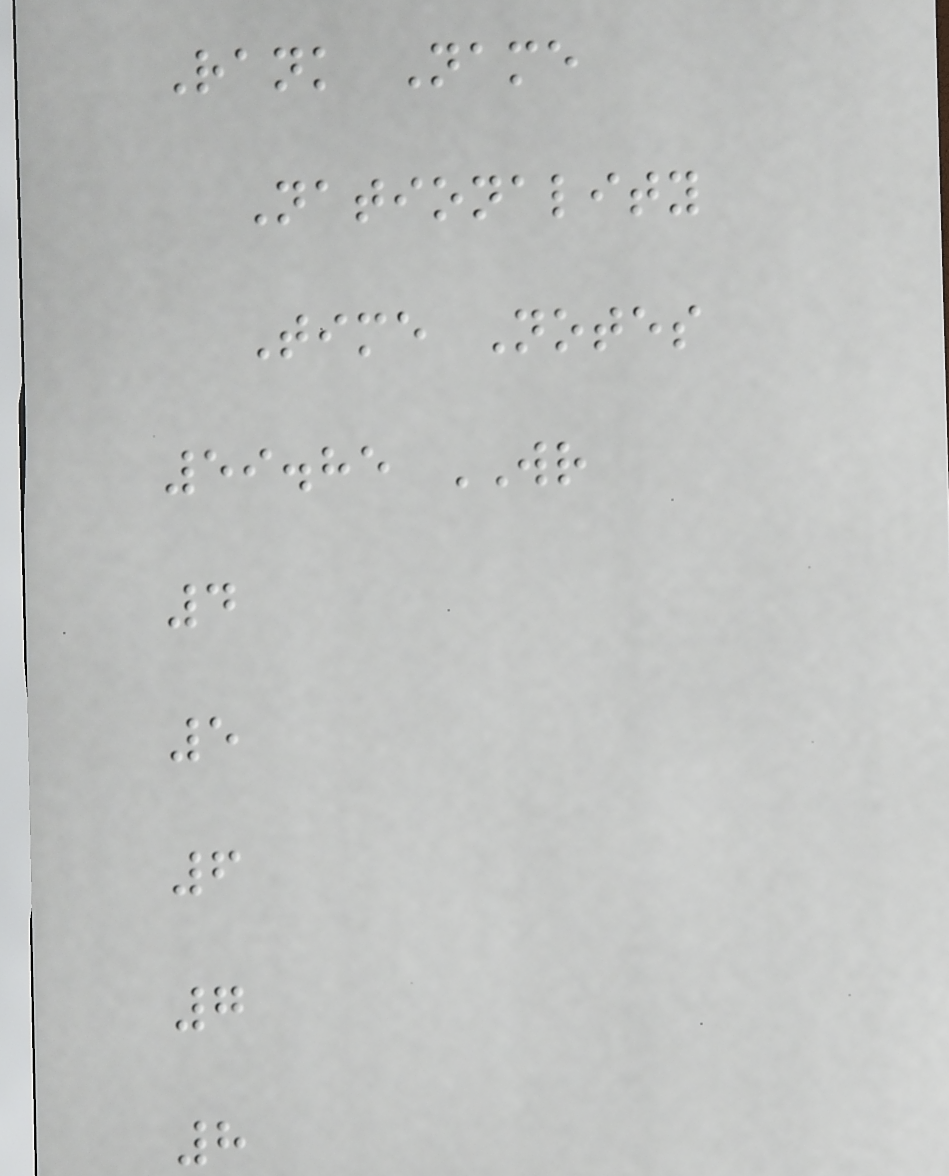Rank Name
Nationality
Time Notes
59.85 WR
4
5
6
7
8
